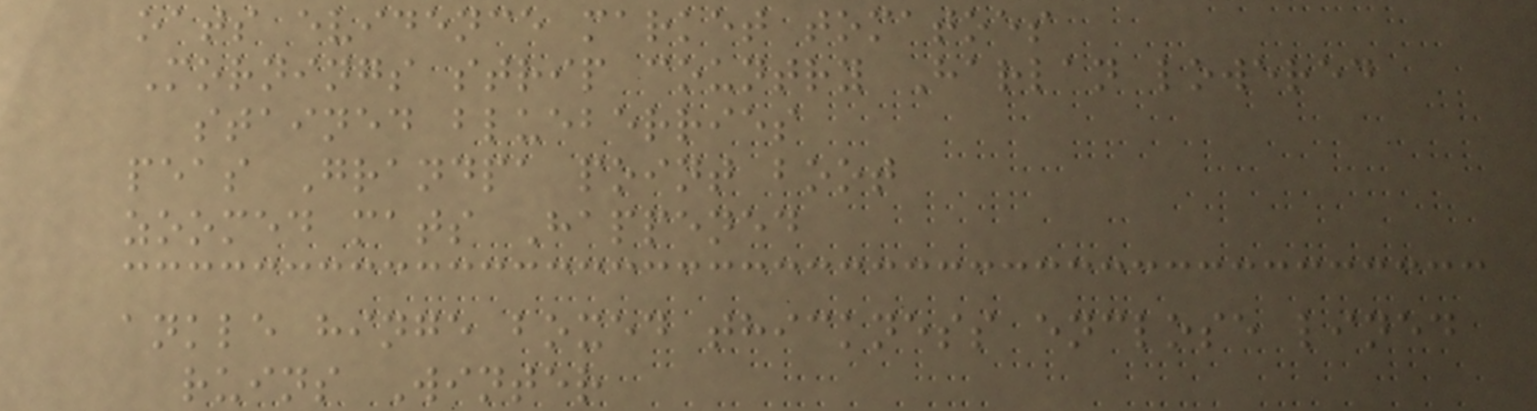oats evidence market tomatoes
Mornings strip country Harlan lowered
stained blueberries
peas Grandpa point boot
zoomed mats Happened
ankle hinge boxed thickness enclose lined
ruins Winter
